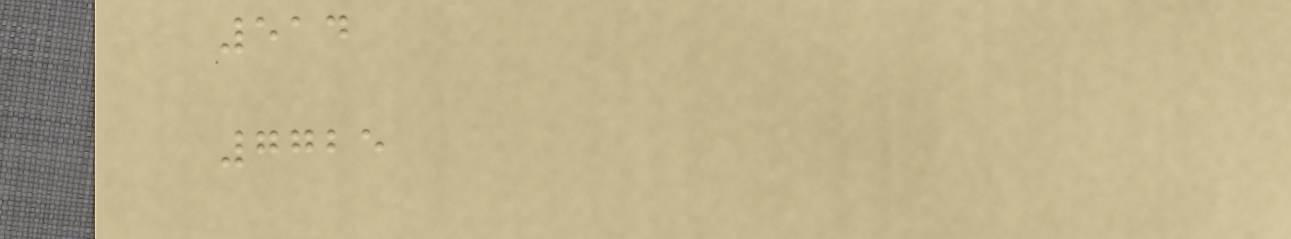514
7725
